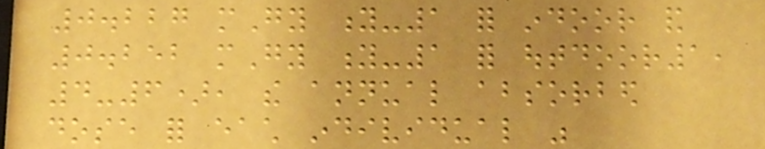0.227 mGy y-1 for indoor and
0.252 mGy y-1 for outdoor1,
4-6), the annual absorbed
dose for each individual was
